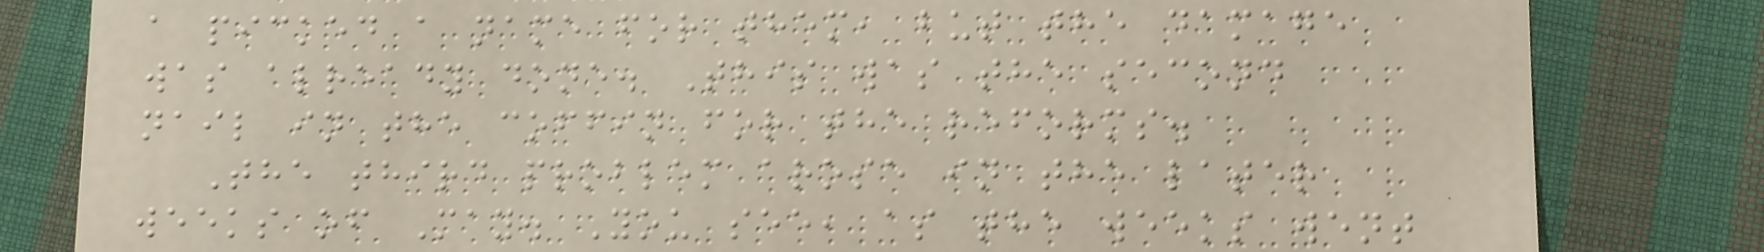a picked a name for them, but the damage
was already done. This was the second
nail in the coffin for the reforms.
The third problem arose in the later
weeks of May. You see, as the weeks went
